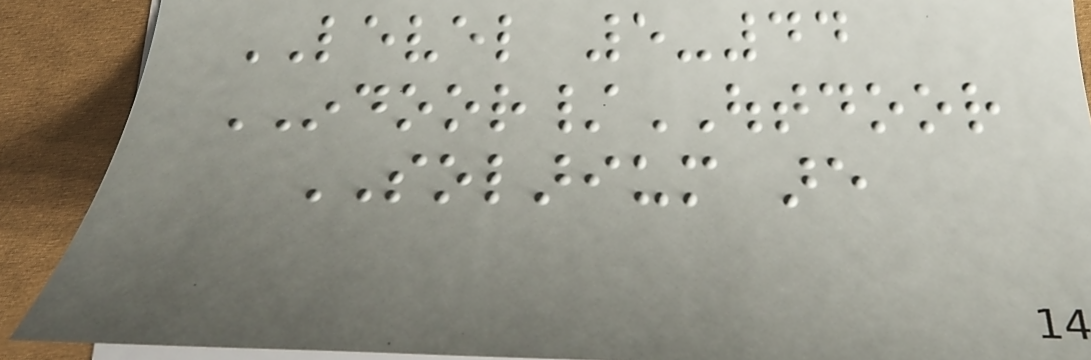LEVEL 5-44
INDOOR/OUTDOOR
SOLARIUM are
